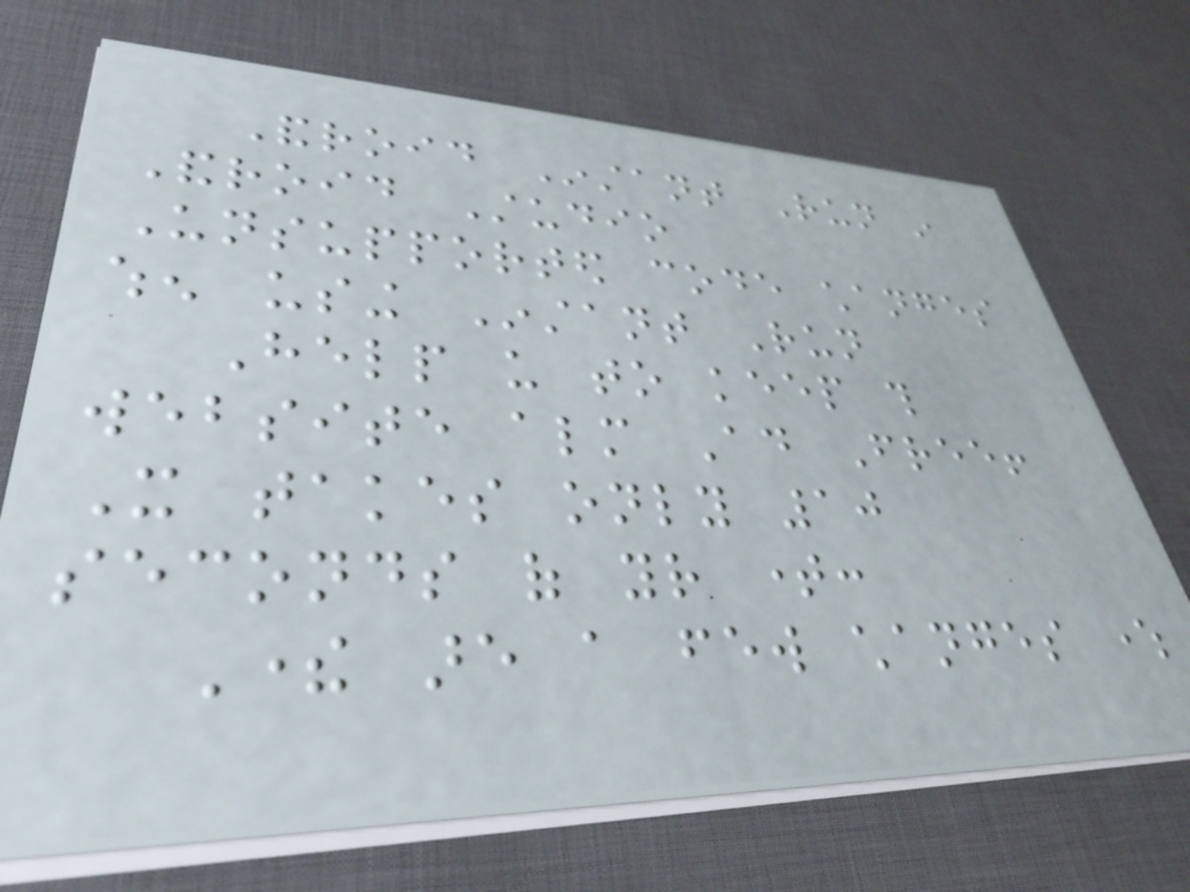Android Instant Run in
Android Studio
Unsupported code changes
when using Instant Run
Help us to keep this
website almost Ad Free!
It takes only 10
seconds of your time:
There are a few changes where
